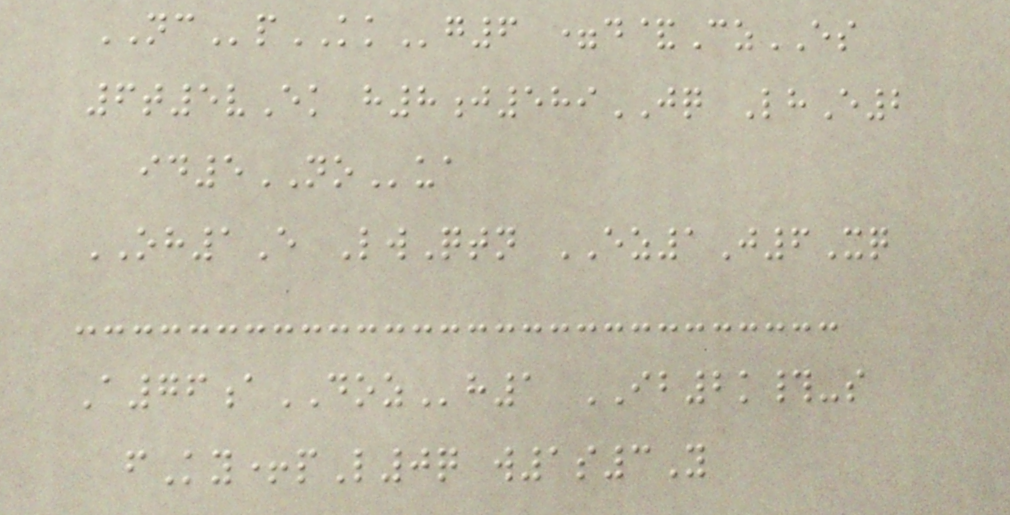NCpKKg6 =d&CzES
6t5vEk h8j589JQ LhE2
id5NOua
OH1E LwQtn EZ1J6Xq
A76aDOZh1 IB2k#-s
fKy+pL0q w1s3Y
